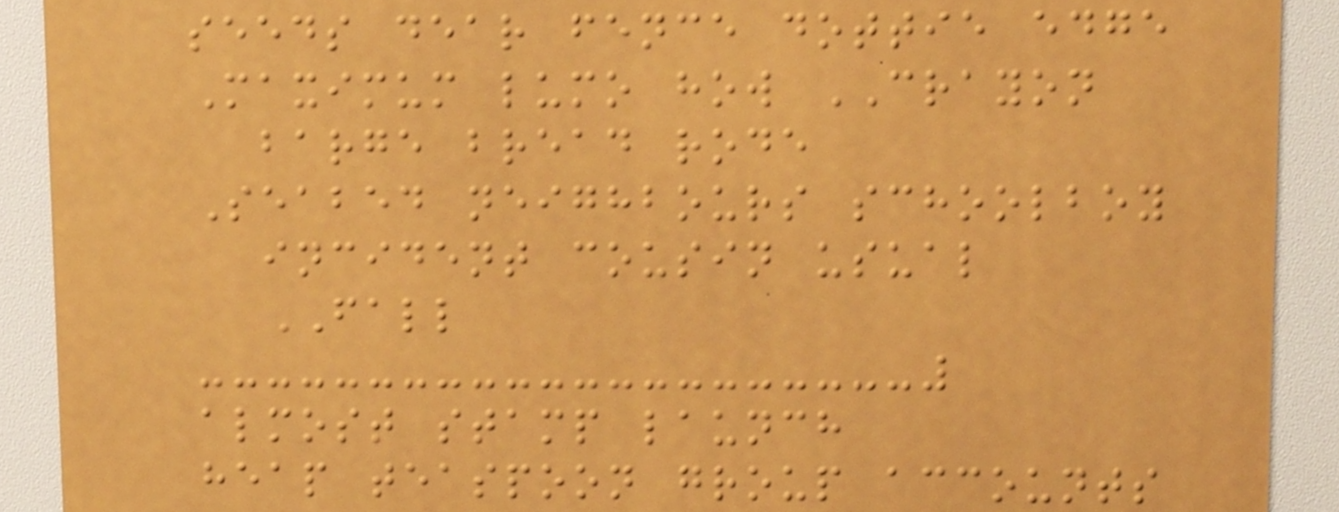seeds dear fence dottie edge
Maximum lumo how CRAYON
barge bread rode
Seabed neighbours schoolboy
incident cousin usual
FALL
almost stamp launch
heap teaspoon group accounts
